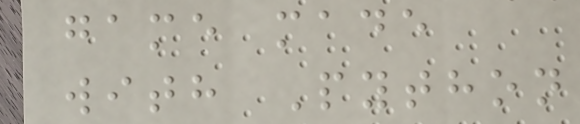game made
with Python
